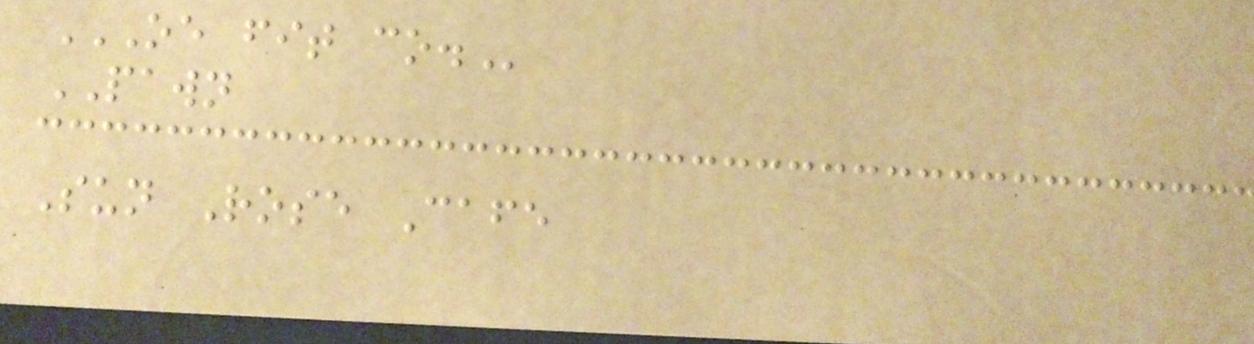OE FIT CO.
PAWN
Sun Rose Cafe
